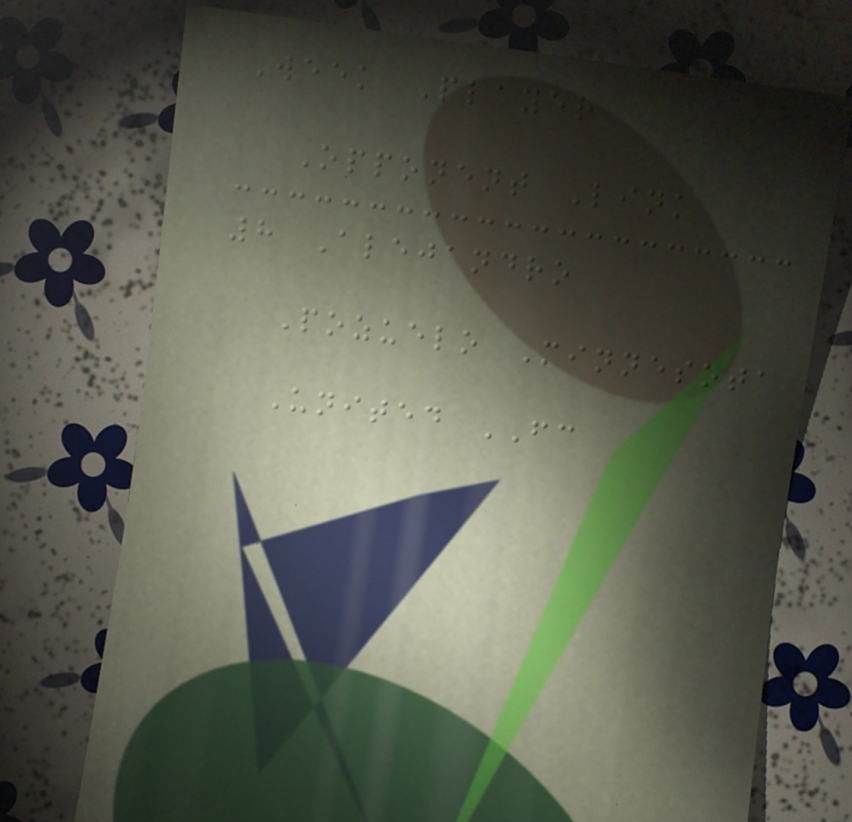Week Player
Opponent Link
8 Alejandro
Pozuelo Minnesota
United FC
